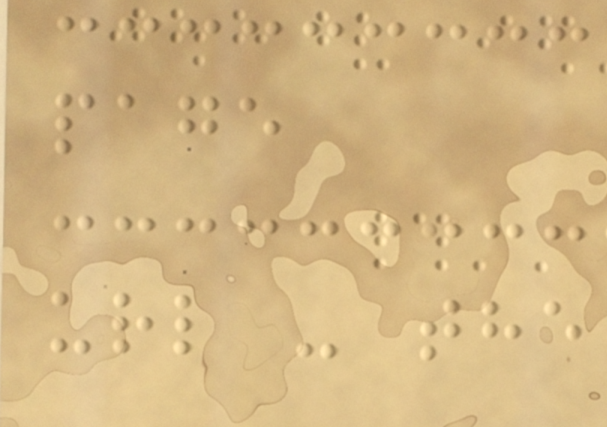page
url - the
